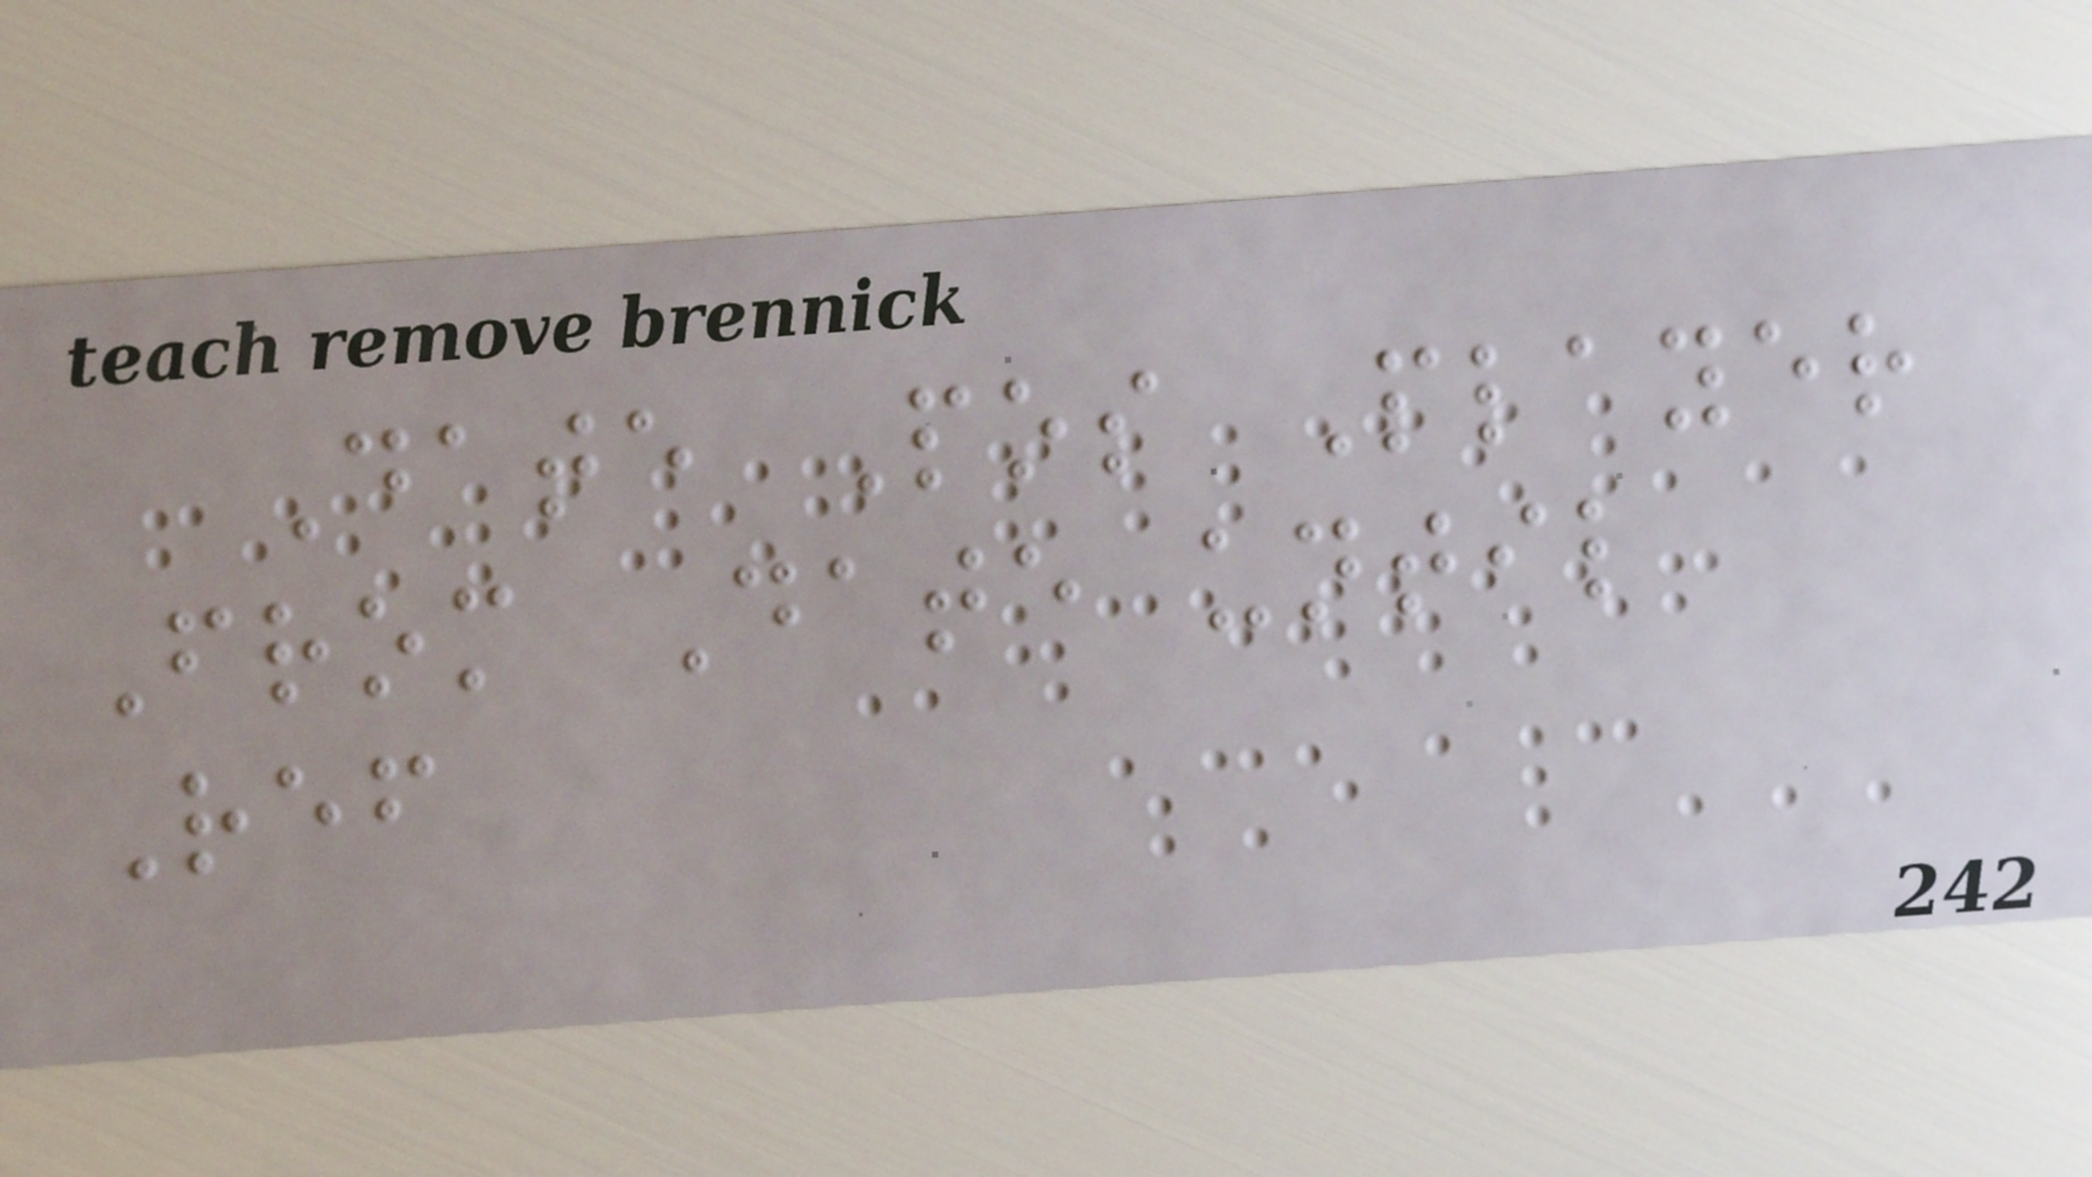Date Pos Player
From Date until
Ref
